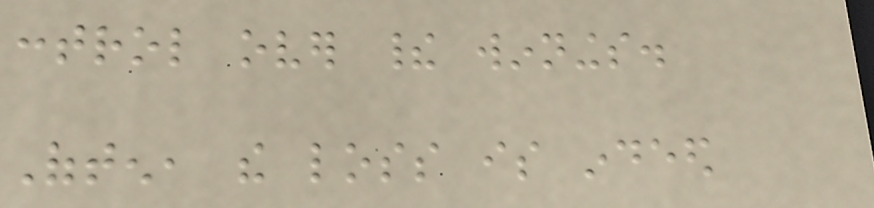control over their winnings.
Often, the loss is indeed
